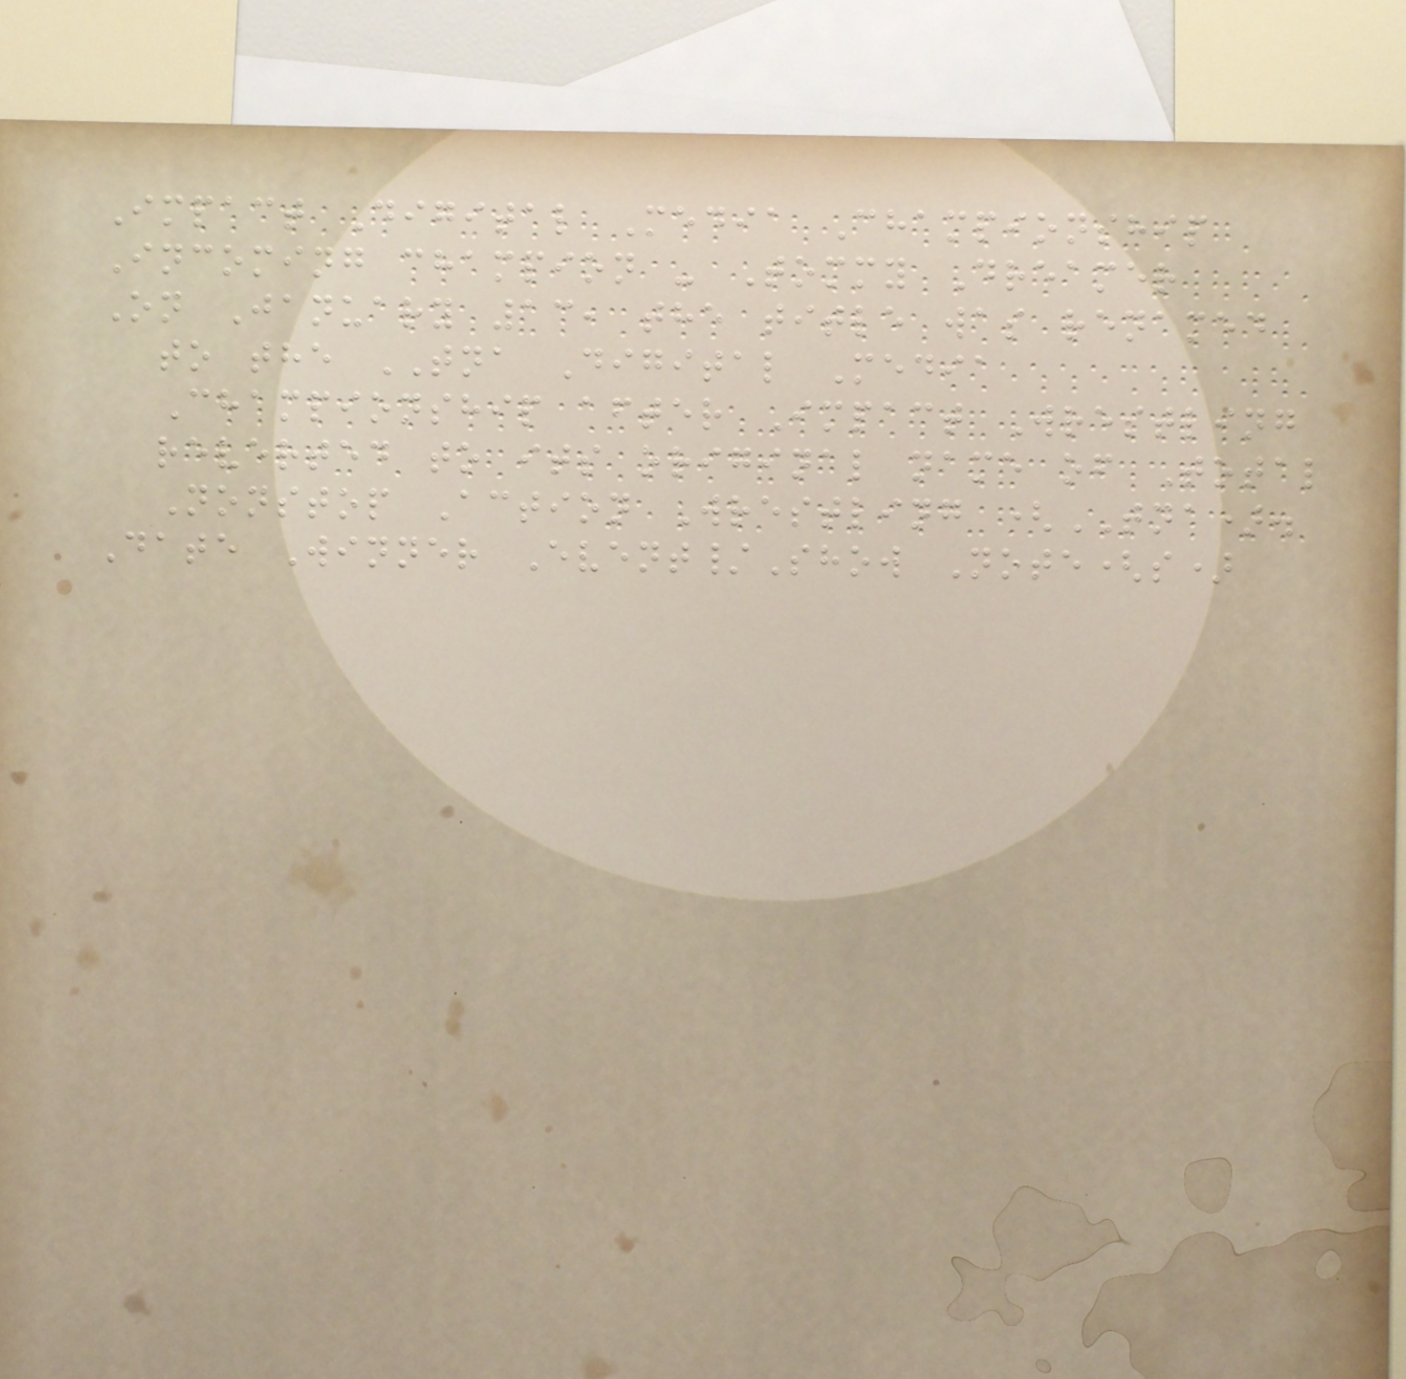Impact Digital Media Championship
Incoming champion - Tommy Dreamer
On January 13, the title was renamed
to the TNA Digital Media
Championship after Impact Wrestling
reverted to its original name of Total
Nonstop Action Wrestling (TNA).
Date Winner Event/Show Note(s)
